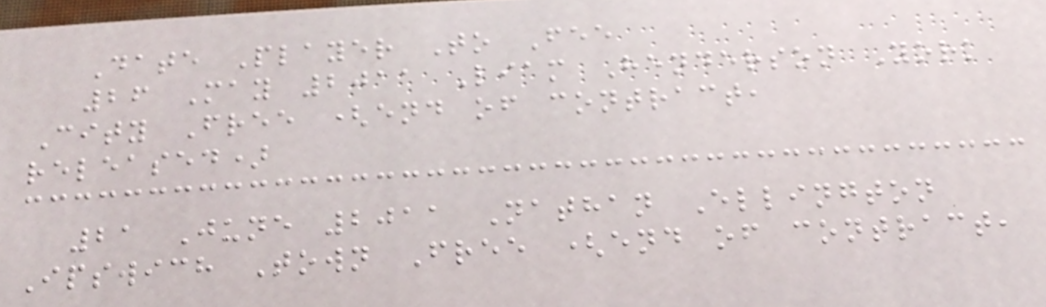Date Player To Fee
26 May 2011 Liam Henderson York
City Free (end of contract,
released)
21 June 2011 Nathan Ellington
Ipswich Town Free (end of contract,
